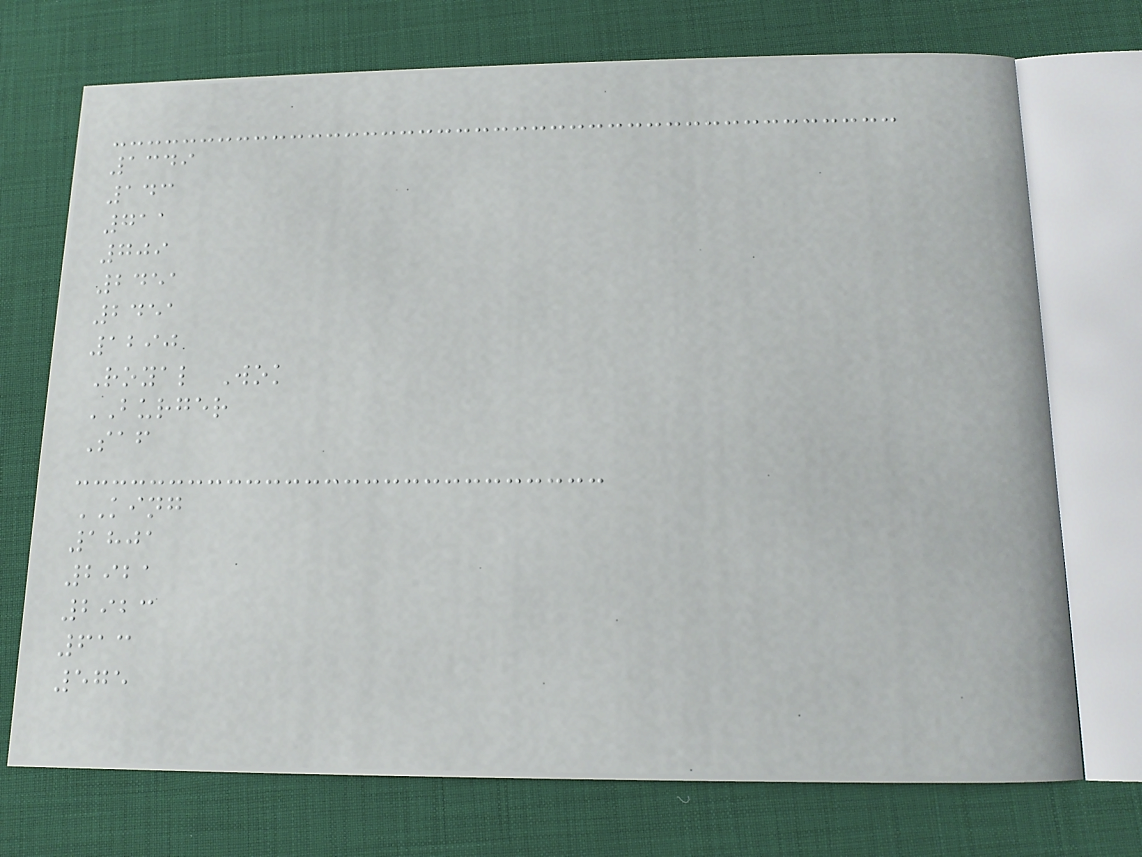1349
143
711
709
2451
2451
1290
Royal Wok
BURGER
Saf
KING
1801
2921
2923
613
575
